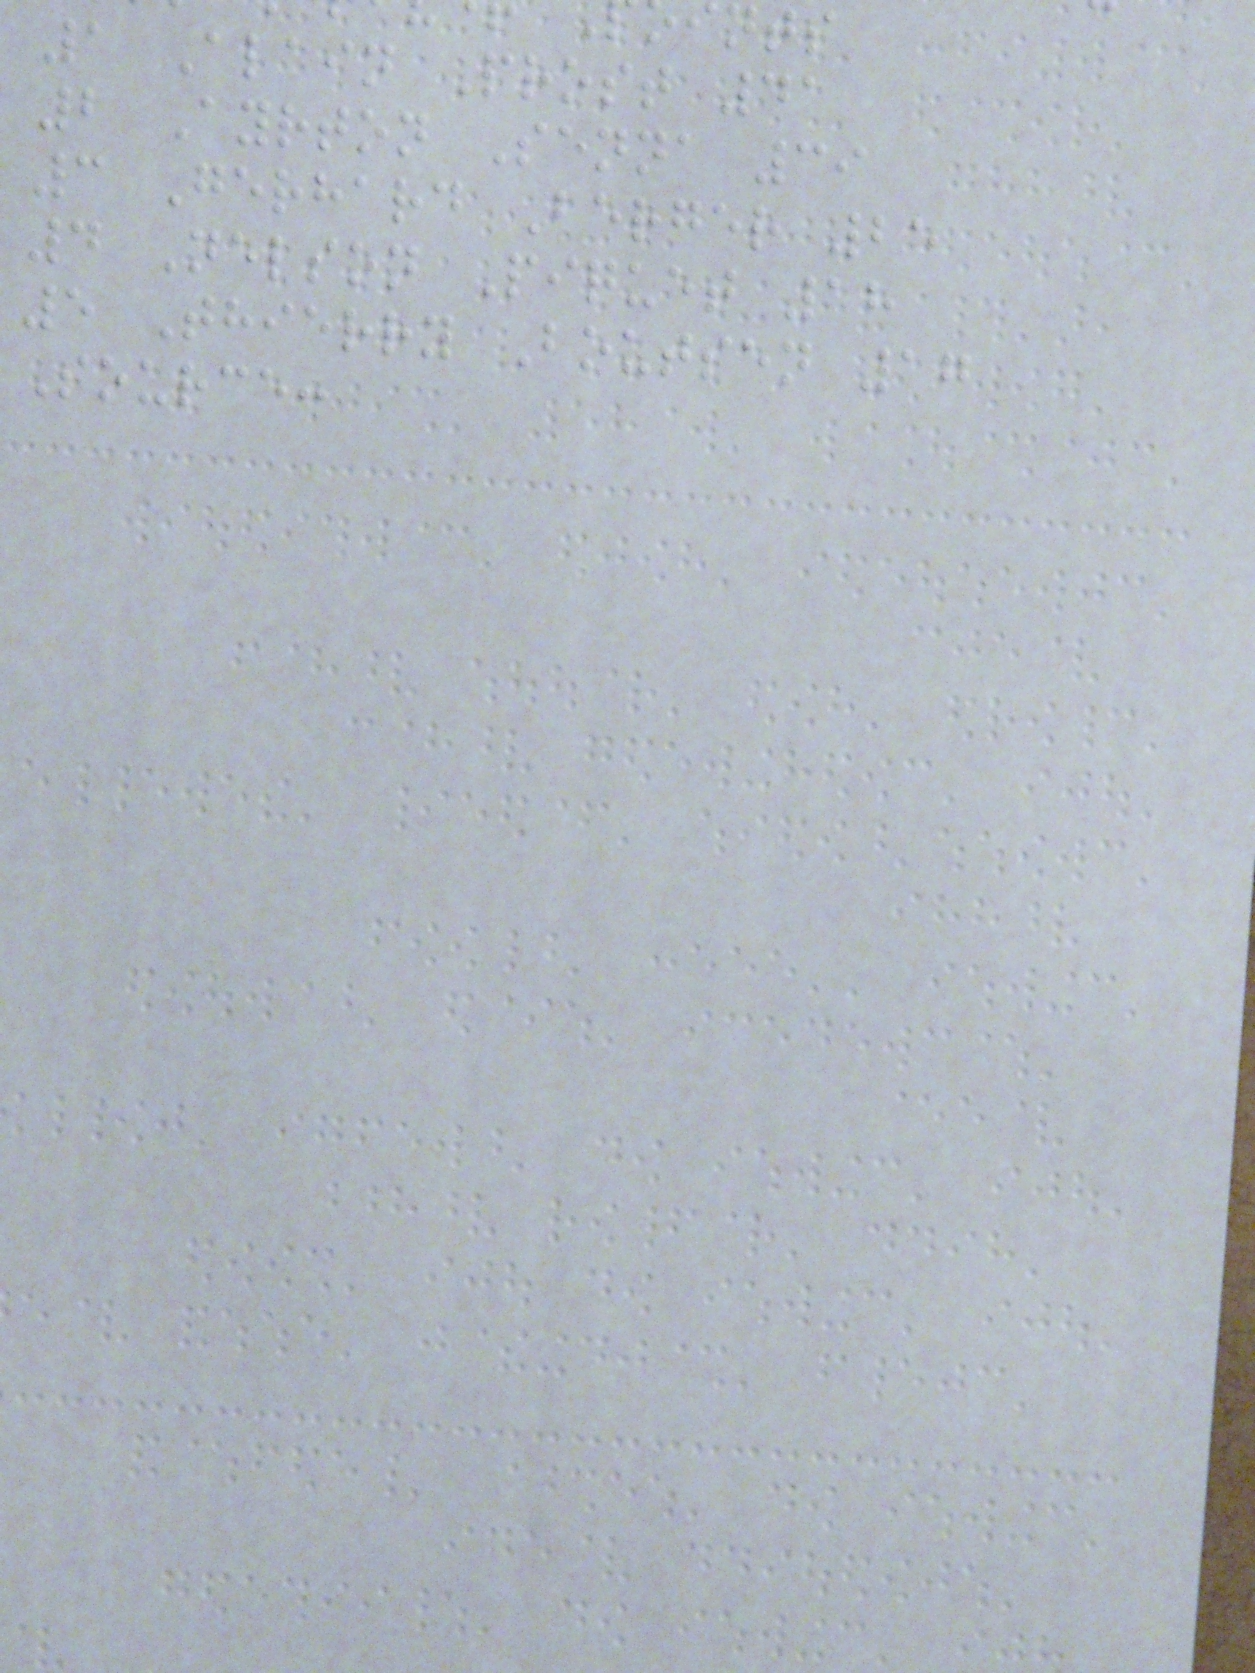1 Alain Prost 41
2 Ayrton Senna 39
3 Gerhard Berger 25
4 Nelson Piquet 18
5 Thierry Boutsen 17
Source:
